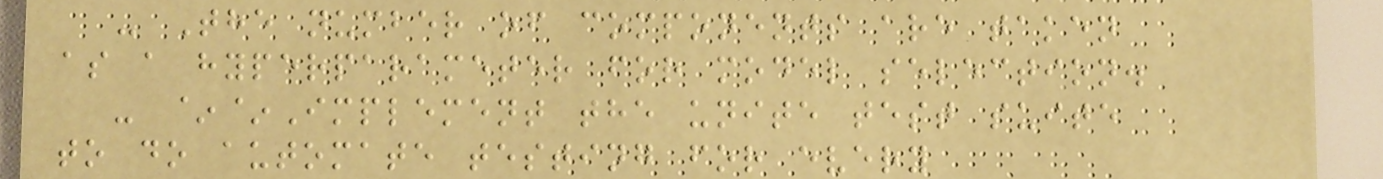- The number of components are taken
as a hyperparameter for model selection.
- ~~Implement the unite test suite
to do automate testing for every
